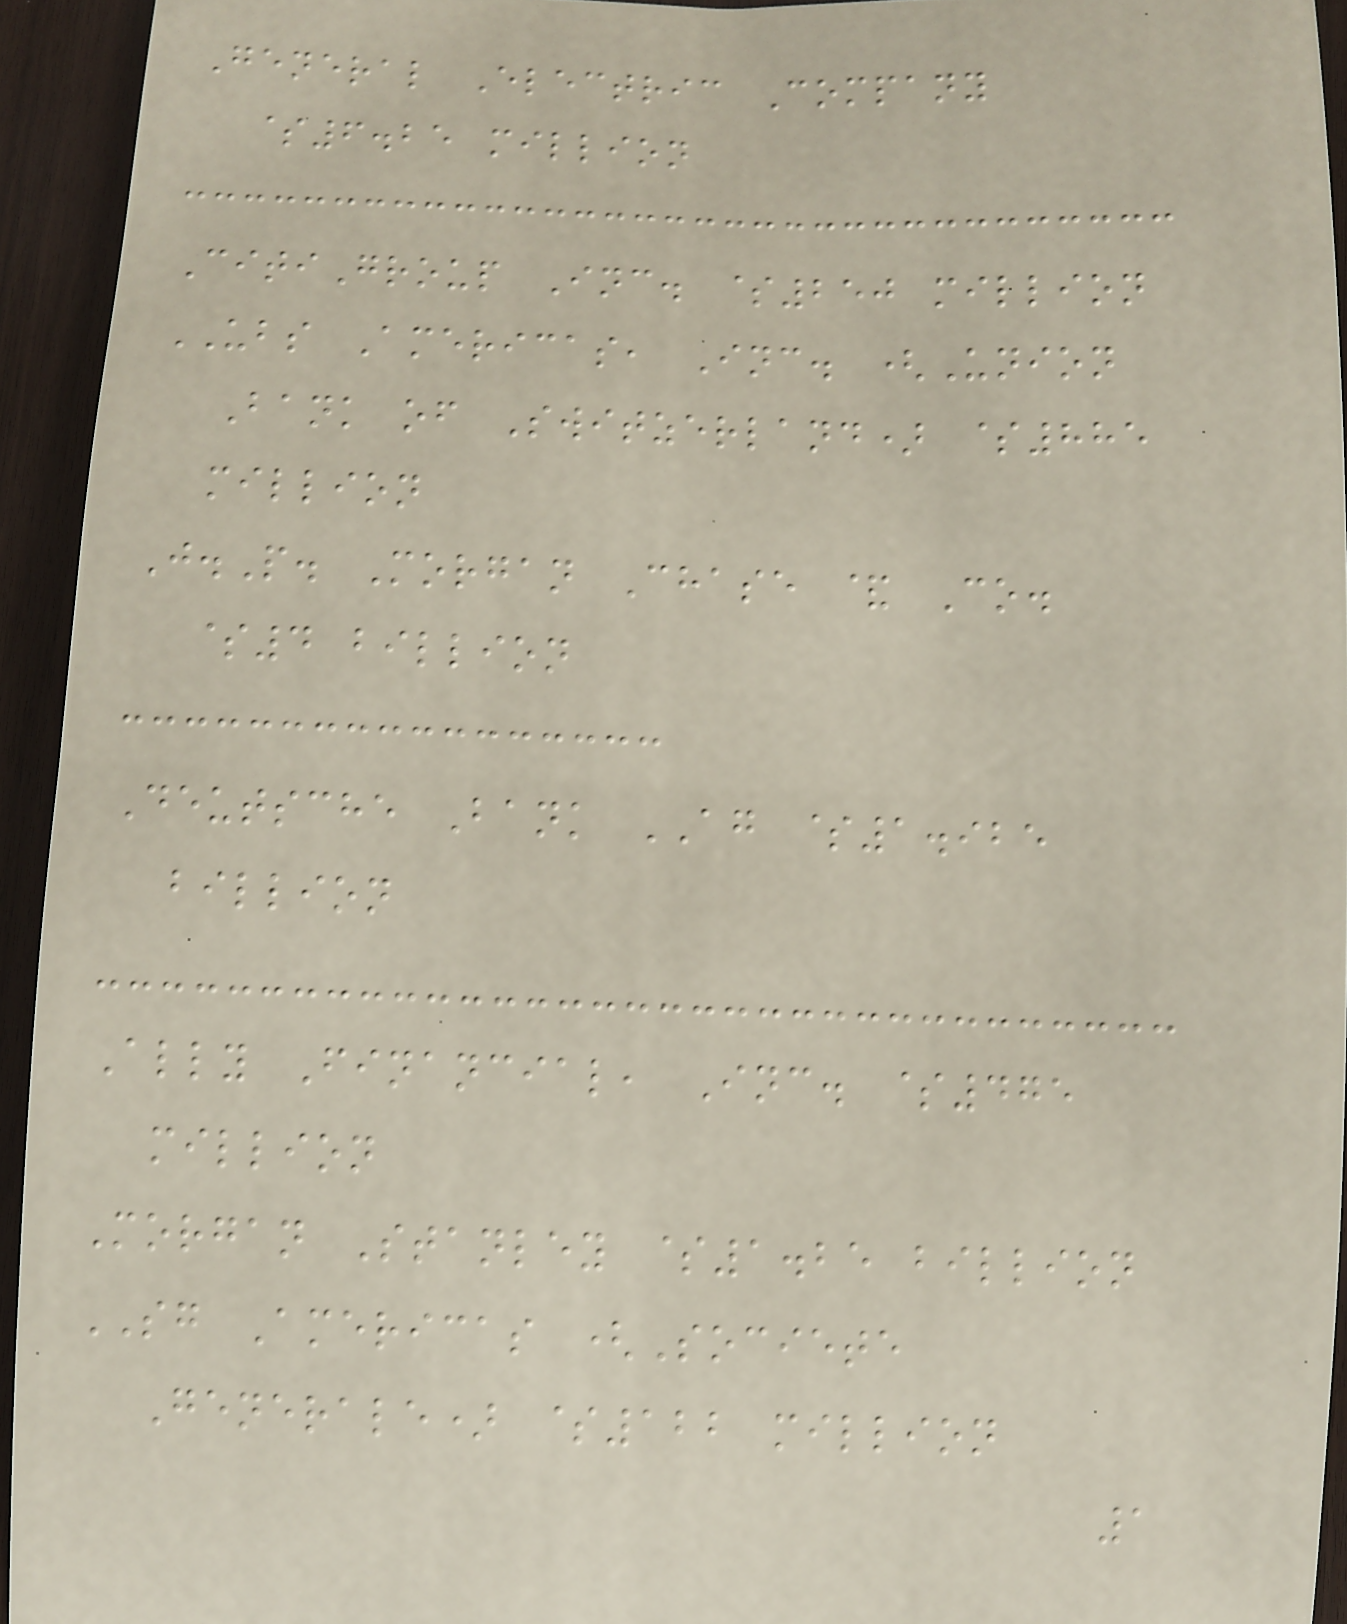General Electric Company
$6.25 million
CitiGroup Inc. $250 million
UBS Americas, Inc. (Union
Bank of Switzerland) $885
million
J.P. Morgan Chase & Co.
$4 billion
Deutsche Bank AG $1.925
billion
Ally Financial, Inc. $475
million
Morgan Stanley $1.25 billion
SG Americas (Societe
Generale) $122 million
1
